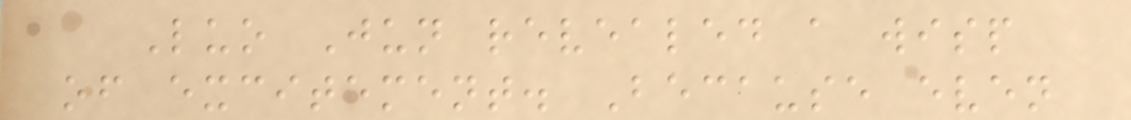Luo Jun revealed a wisp
of excitement. Because even
